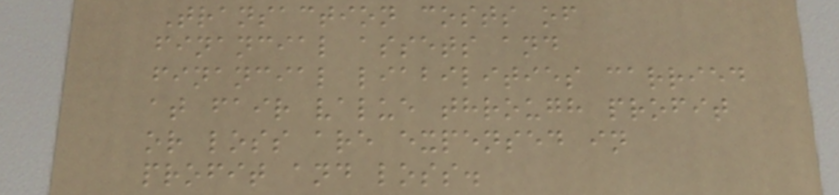Transaction costs of
financial assets and
financial liabilities carried
at fair value through profit
or loss are expensed in
profit and loss.
